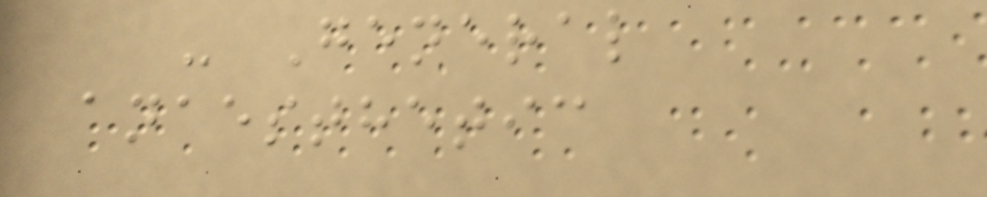- General
anaesthetic
